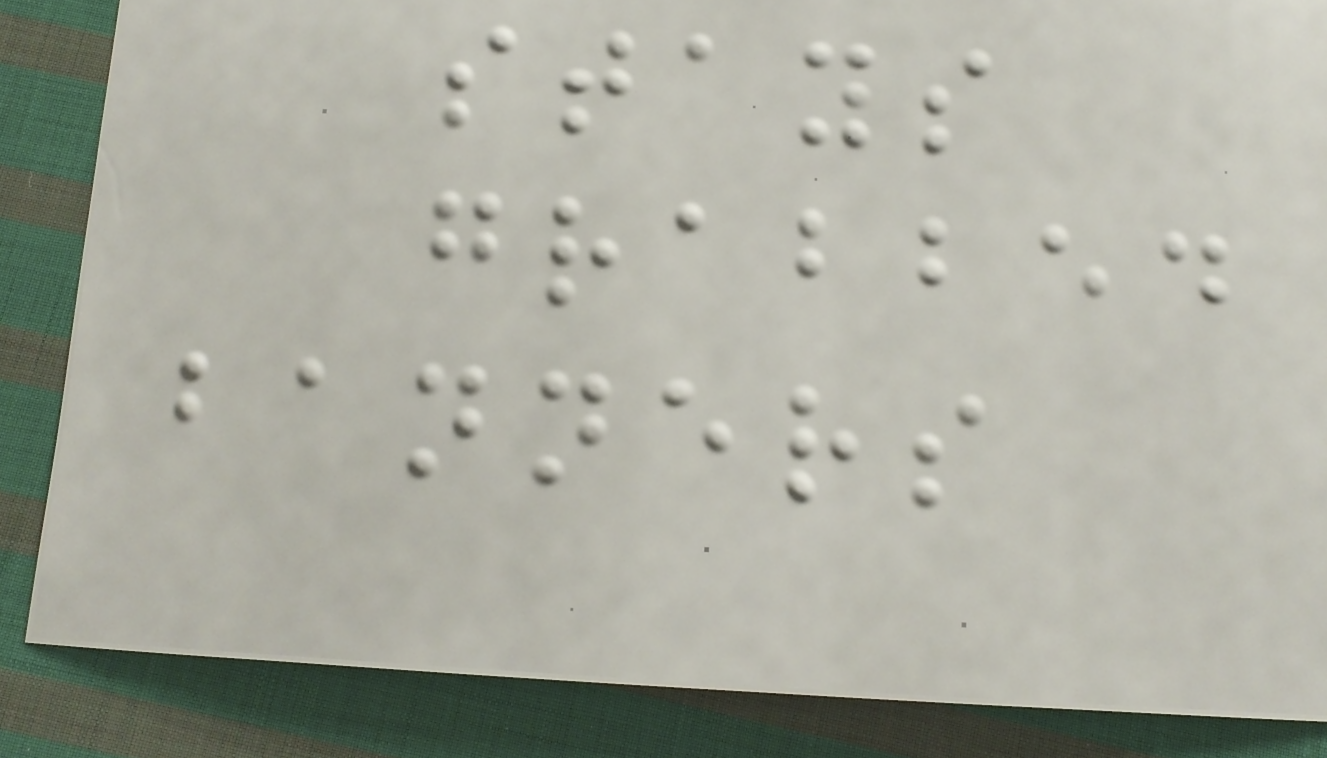stays
grabbed
banners
